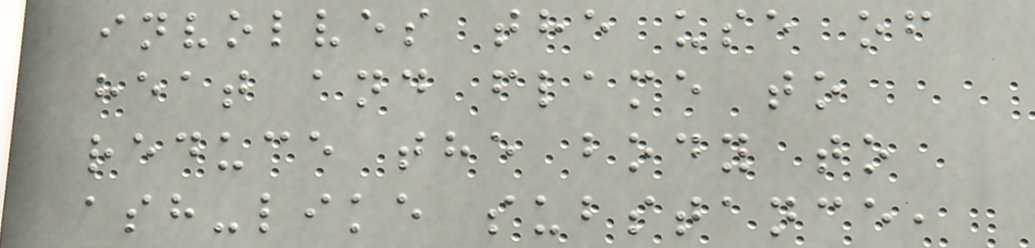involves the use of
heat and flame to
reduce the body to
ash-like substance,
